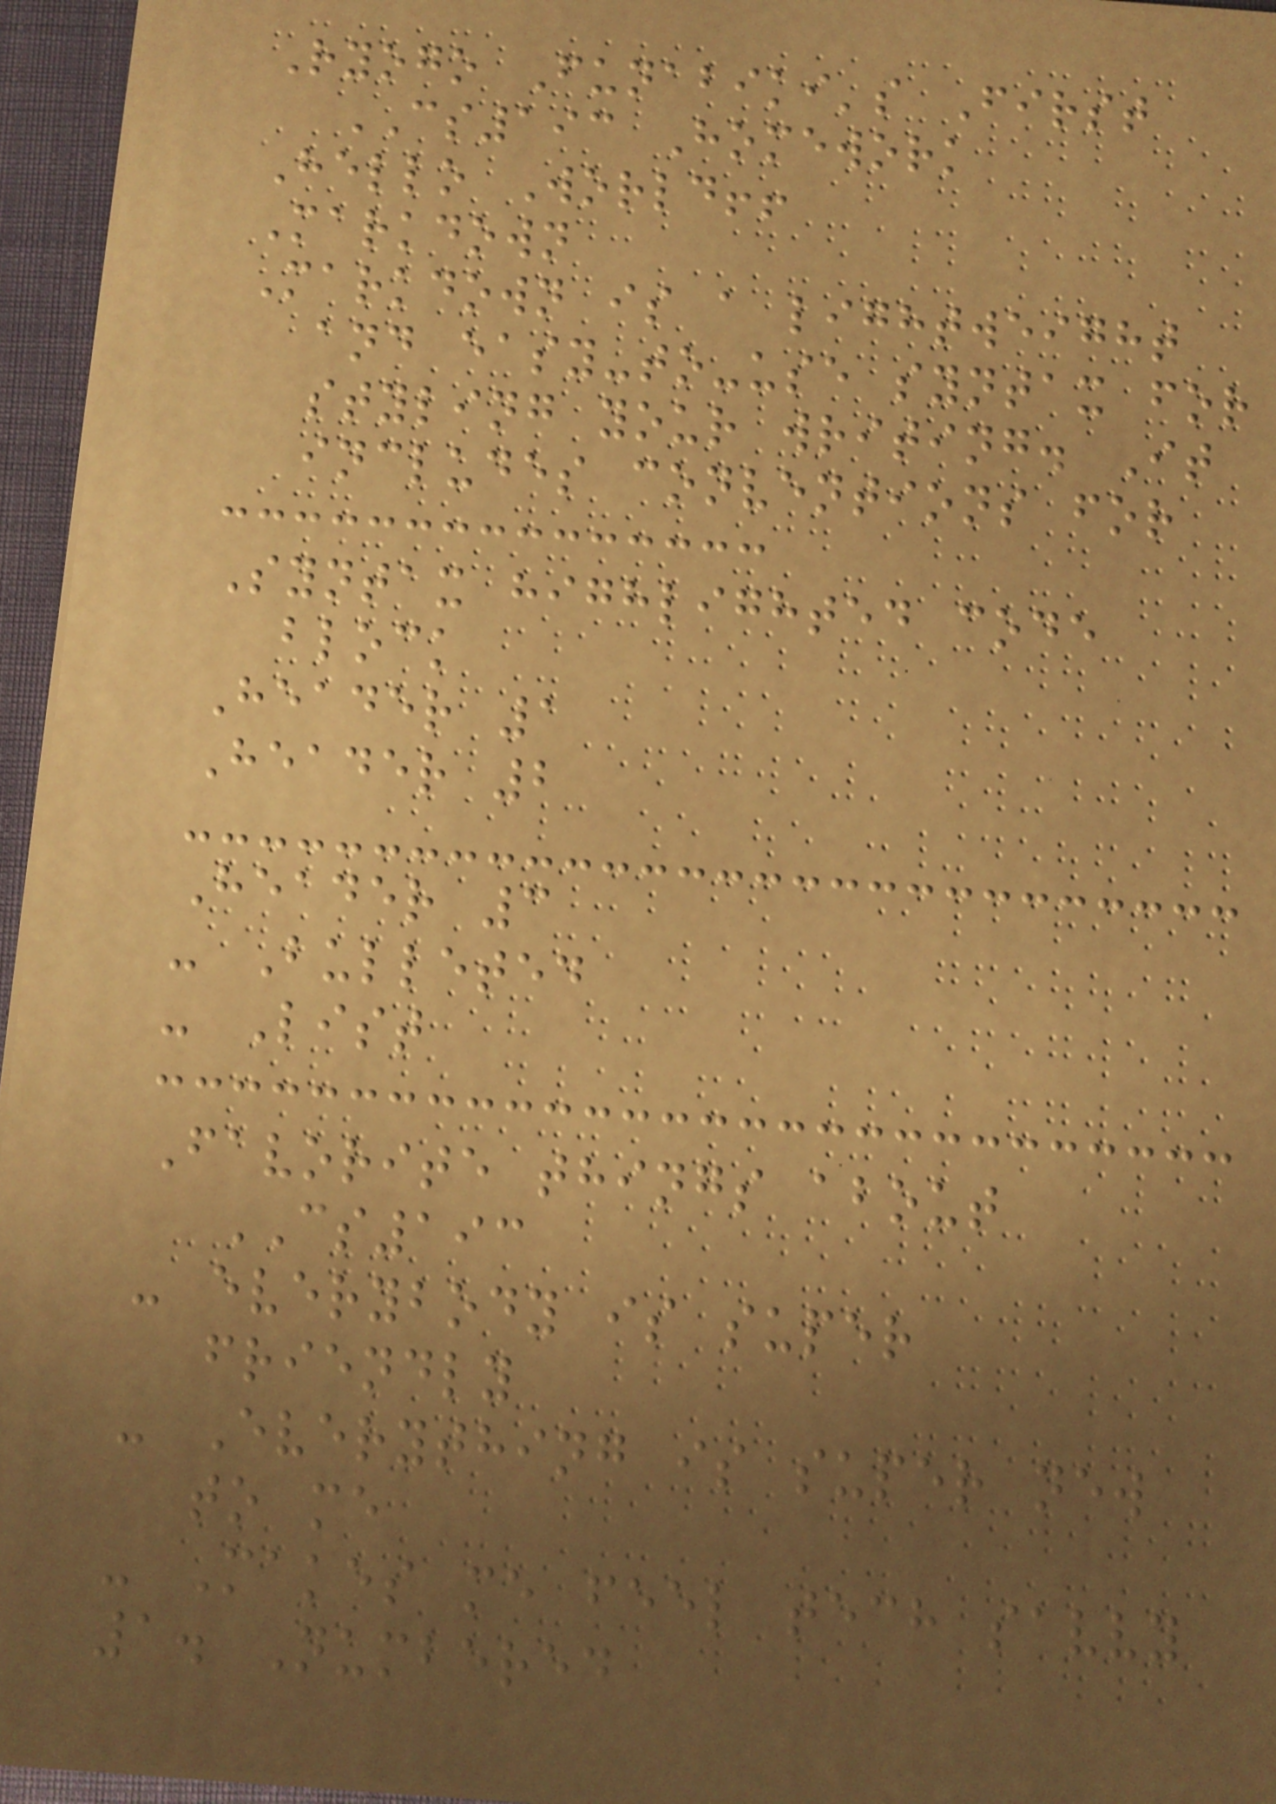Ryogo Funabiki's First
CS193 Homework
Hello World!!
Markdown
Markdown is a lightweight
and easy-to-use syntax for
styling your writing. It
includes conventions for
Syntax highlighted code
block
Header 1
Header 2
Header 3
- Bulleted
- List
Favorite things about
CS193
- everybody is super
friendly
- Everything is super new
to me
- Makes me feel tech savvy
1. Numbered
